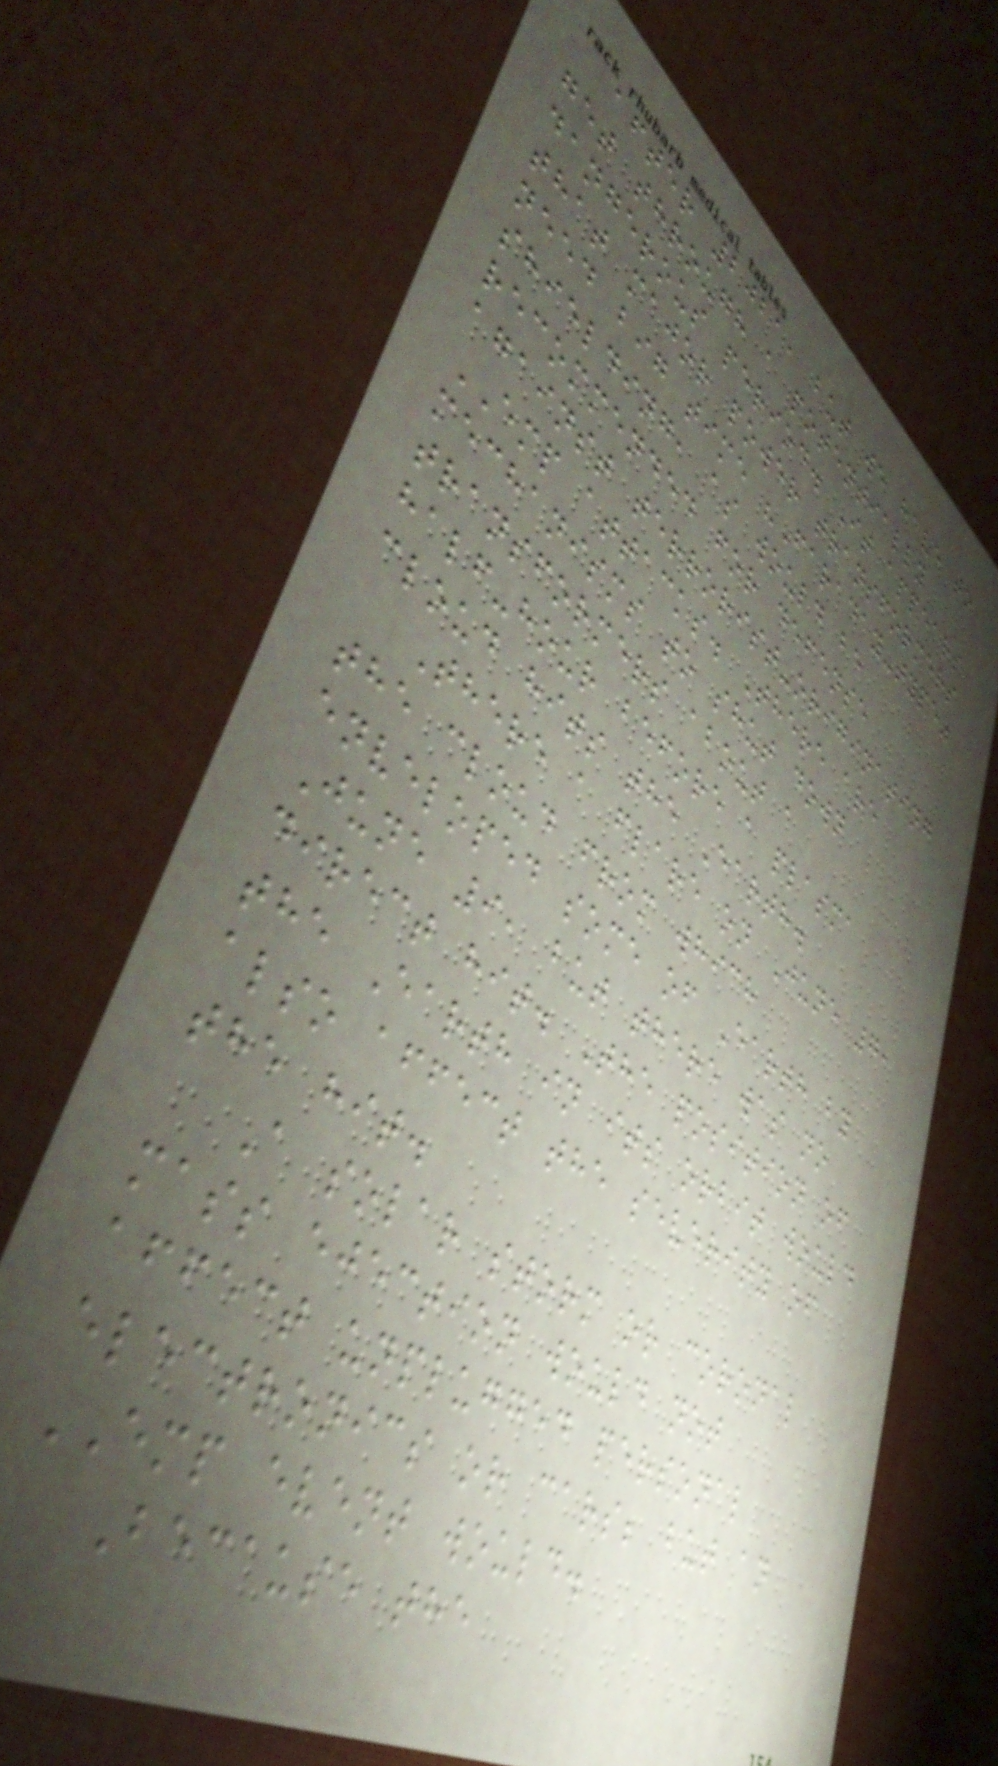after 2021, but we have to
get through a potentially
dangerous period. It appears
that major power transformers
need big time "Faraday-type"
shielding, as would be
recommended for defense
against terrorist-originating
EMP attacks. There are
mechanisms to shut down
transformers about a
half-hour before a plasma
cloud hits the Earth.
There a flare on June 7,
the cloud from which
enveloped some of Earth by
June 9, but there was no
direct hit. The position of
the Earth in its orbit would
also affect the severity of
the hit.
A solar storm or coronal
mass ejection would not
affect unplugged personal
electronics or cars; but an
EMP event would.
Because the
